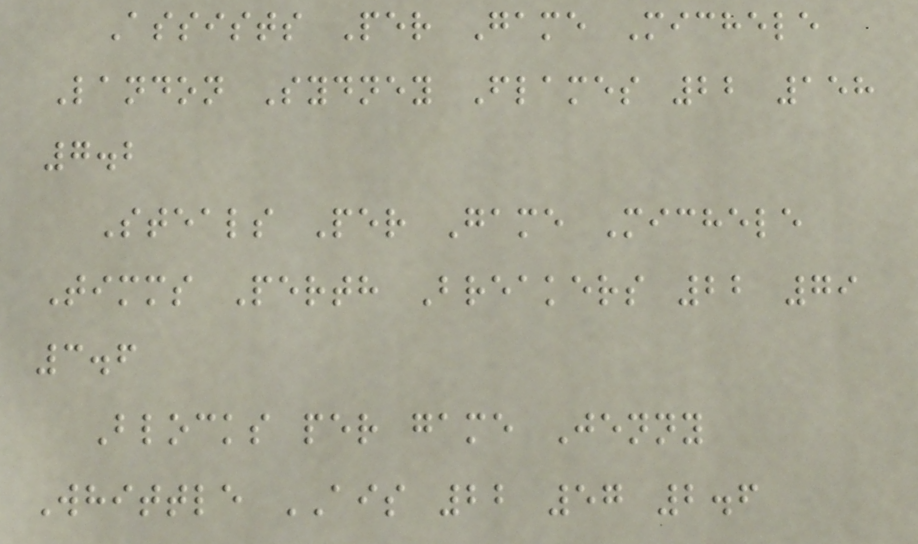Assists Per Game Michele
Landon Sydney Flames 22 158
7.2
Steals Per Game Michele
Timms Perth Breakers 22 79
3.6
Blocks per game Jenny
Whittle AIS 22 57 2.6
